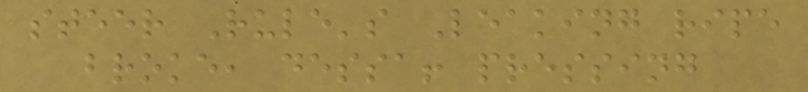steer Rule's Leaking ripe
broke, dessa! pressing
